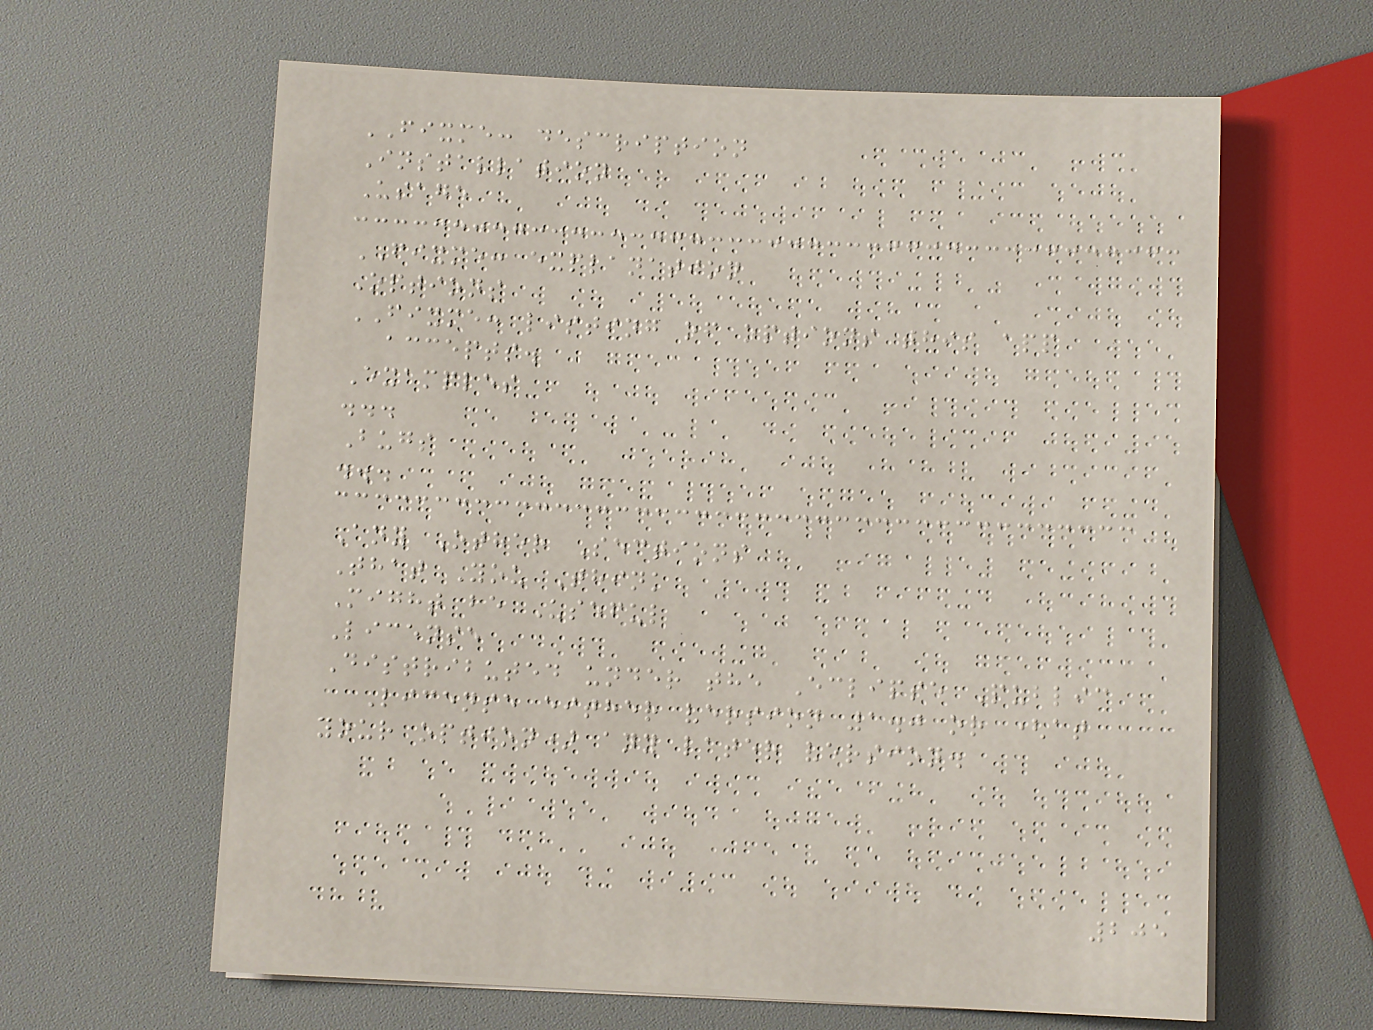FIXME: description
Installation
Usage
FIXME: explanation
Options
FIXME: listing of options this app
accepts.
Examples
...
Bugs
...
Any Other Sections
That You Think
Might be Useful
License
Distributed under the Eclipse Public
License either version 1.0 or (at
your option) any later version.
205
